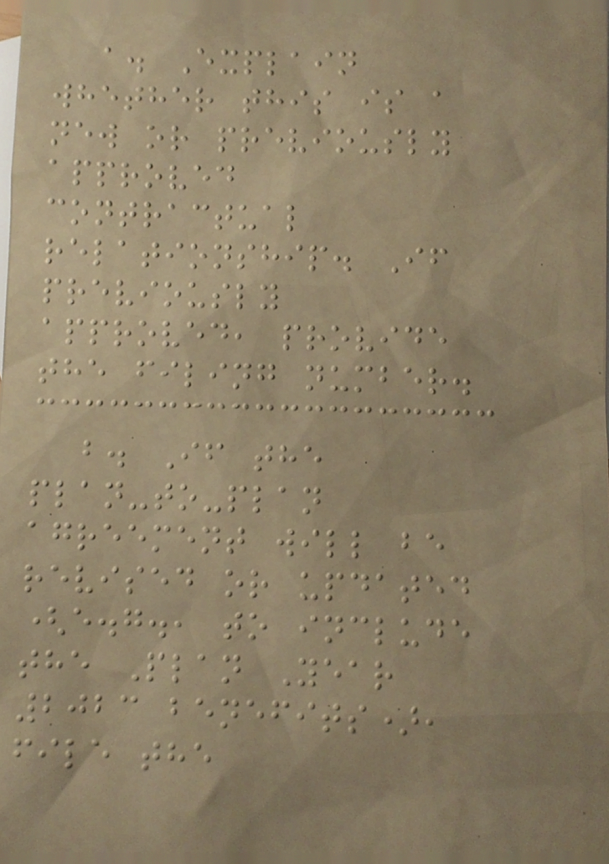a. Explain
whether this is a
new or previously
approved
contractual
relationship. If
previously
approved, provide
the filing number.
b. If the
plan-to-plan
agreement will be
revised or updated
(e.g., to include
the Plan Year
2023 benefits),
file the
